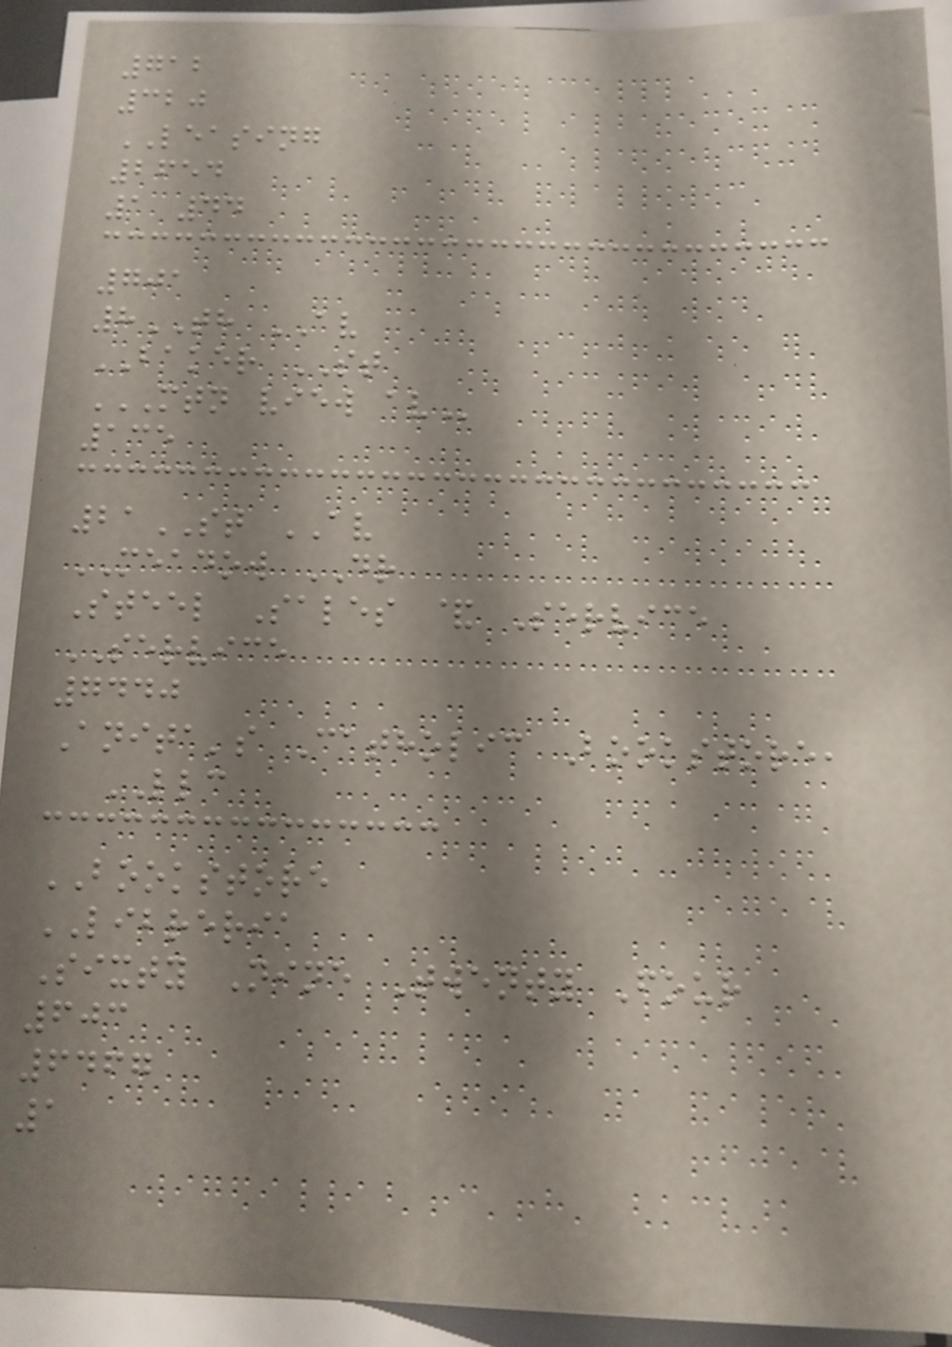712
320
LEASING
2654
1 44
701
8TH AV
BAKER ST
MTN VIEW AV
135
21ST AV
MEADOW DR
Steel Sales & Service
SERVICE
7440
Anita's Catholic Bookstore,
LLC
BOOKSTORE
LIBRERIA
Sixty Nine Twenty Four
603
6467
1
